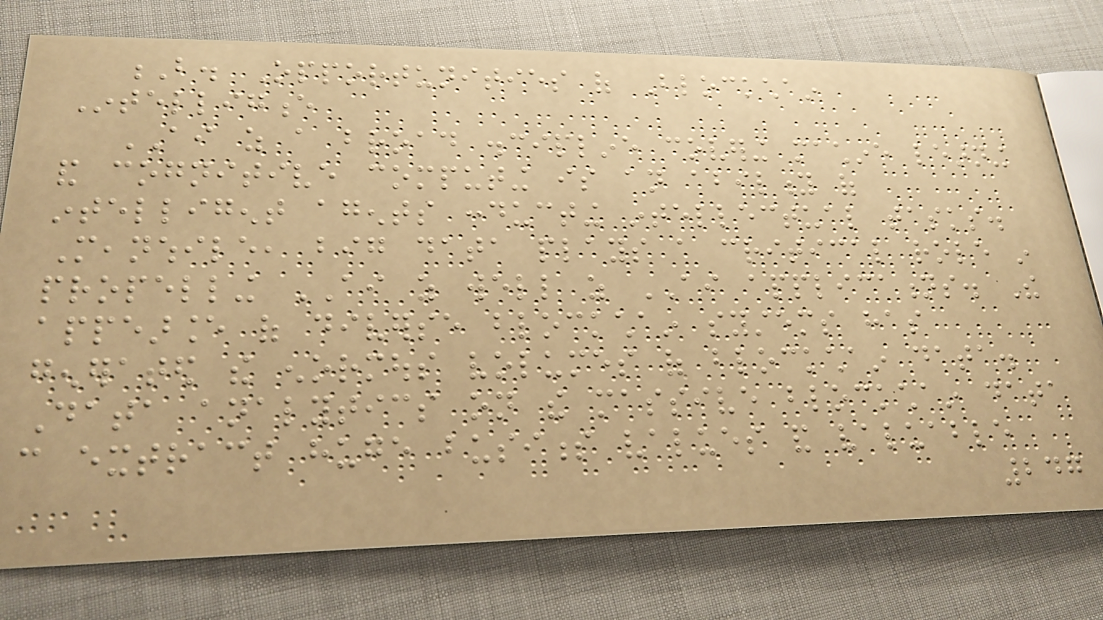B. Opportunities of Blockchain
Intelligence
AI as a broad discipline covering machine learning
and cognitive computing is an ability of
intelligent agents conducting intellectual tasks.
Meanwhile, big data plays a critical role in
propelling AI as well as AI applications. The
appearance of diverse blockchain systems has
generated the enormous volumes of blockchain data.
Data analytics on the massive blockchain data
can extract huge business values and valuable
247
